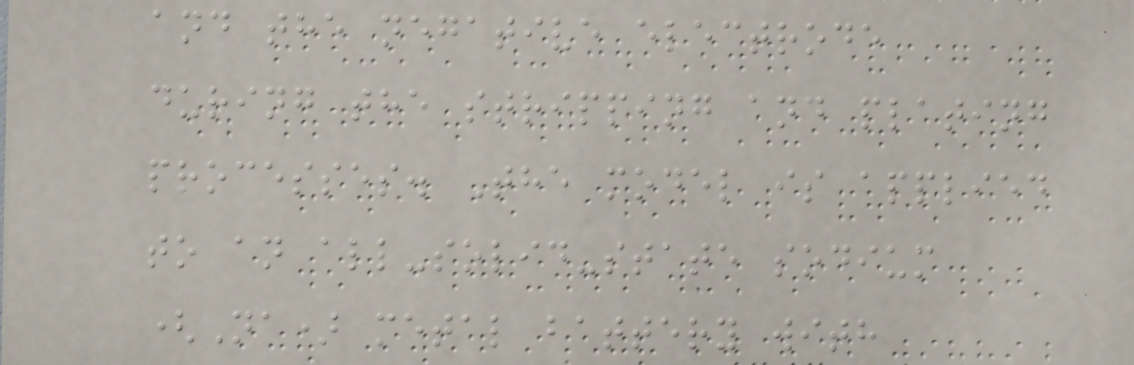and the negative electrode
during the stripping and plating
processes. The model is applied
to an all-solid-state sodium
(Na) metal battery with
